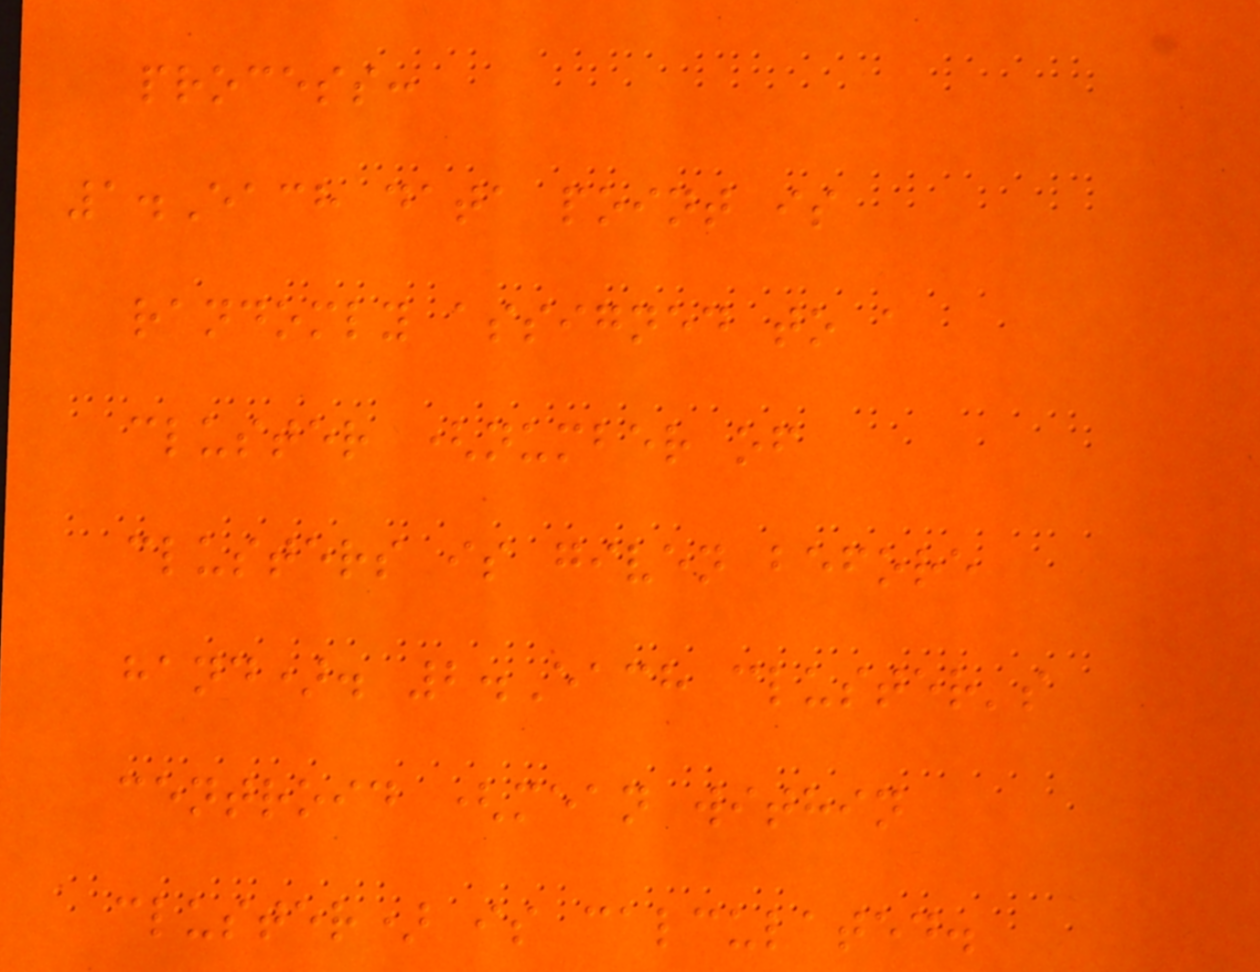process:
1.Each data point is
randomly assigned to a
cluster (number of
clusters is given before
hand). 2.Each cluster's
centroid (mean within
cluster) is calculated.
